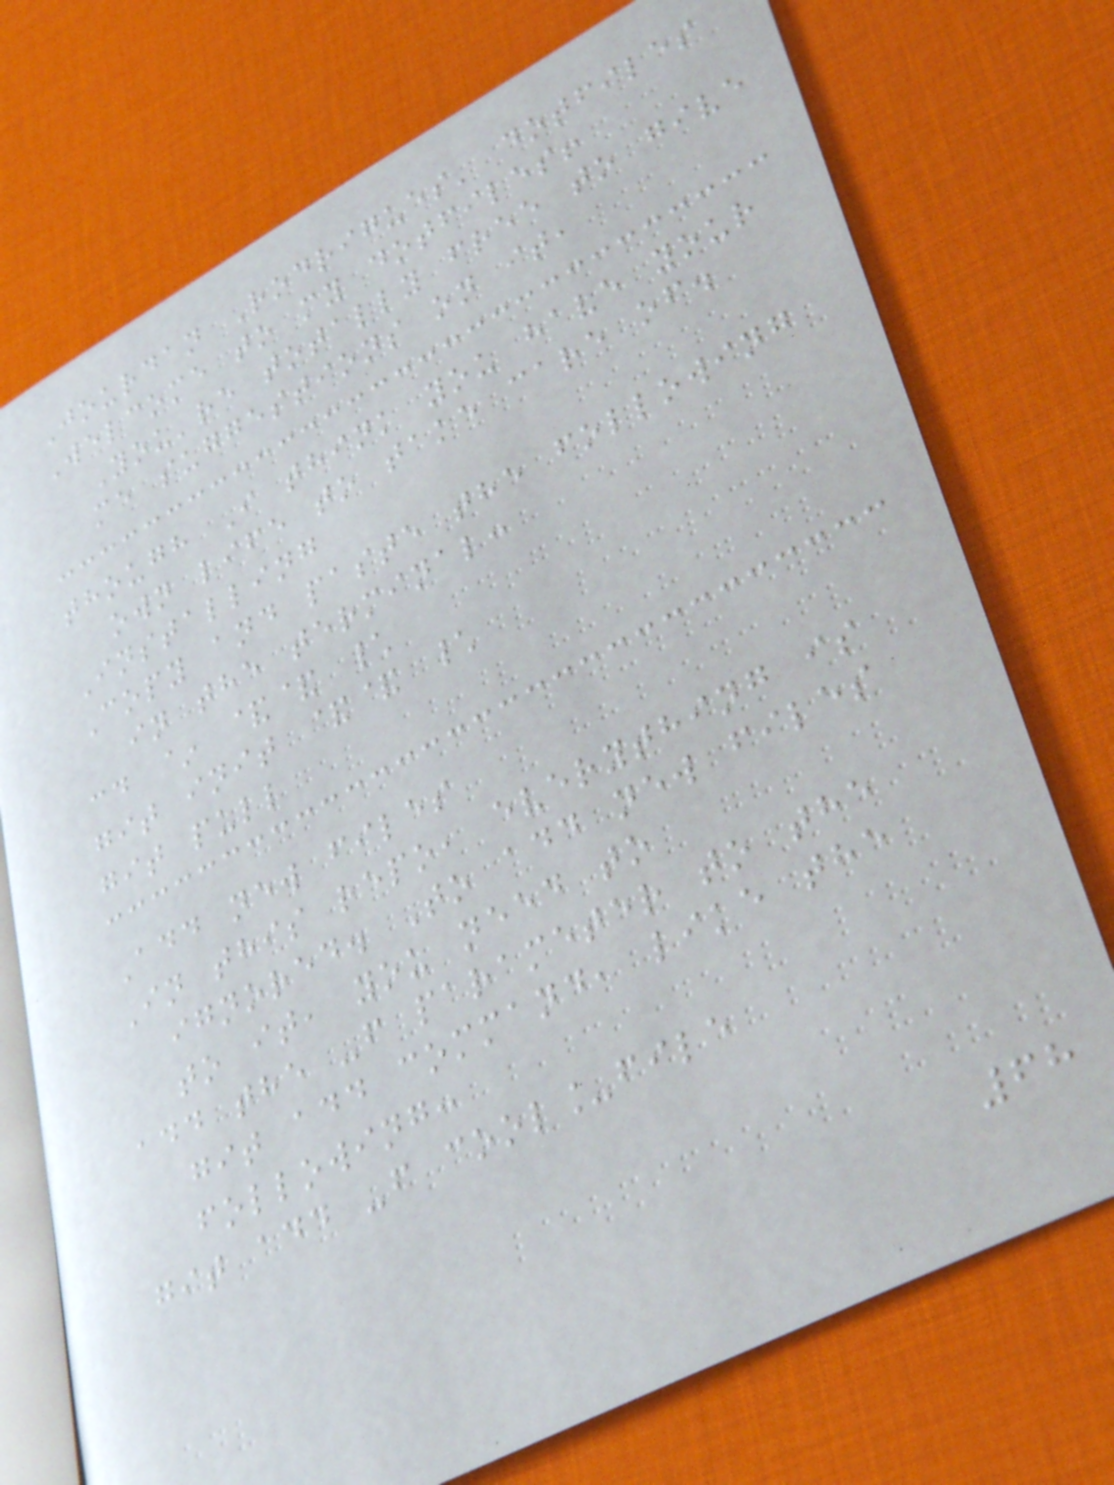Jourdan Rodrigues' dotfiles
Welcome to my dotfiles!
You're totally free to give
me suggestions on it,
though I think you have your
own life to take care of.
Installing
Copy and paste the following
in the terminal:
cd ~ && \
git init && \
git pull
Add new files
In this repo, everything is
ignored. To add new files
to it, you need to
add the -f parameter to the
git add command, like the
following:
git add -f cool_file
68
